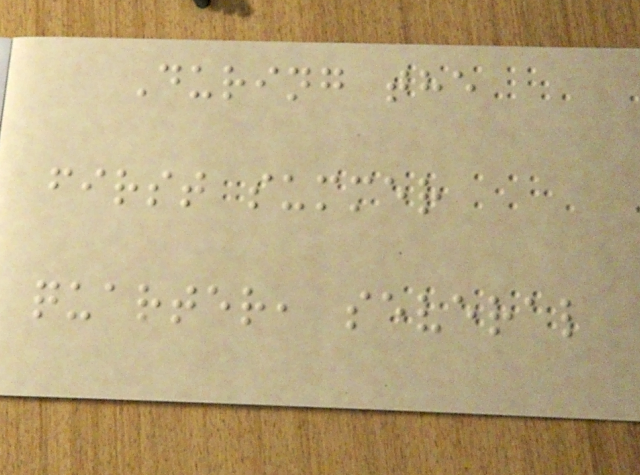During the
first summer
quarter, several
